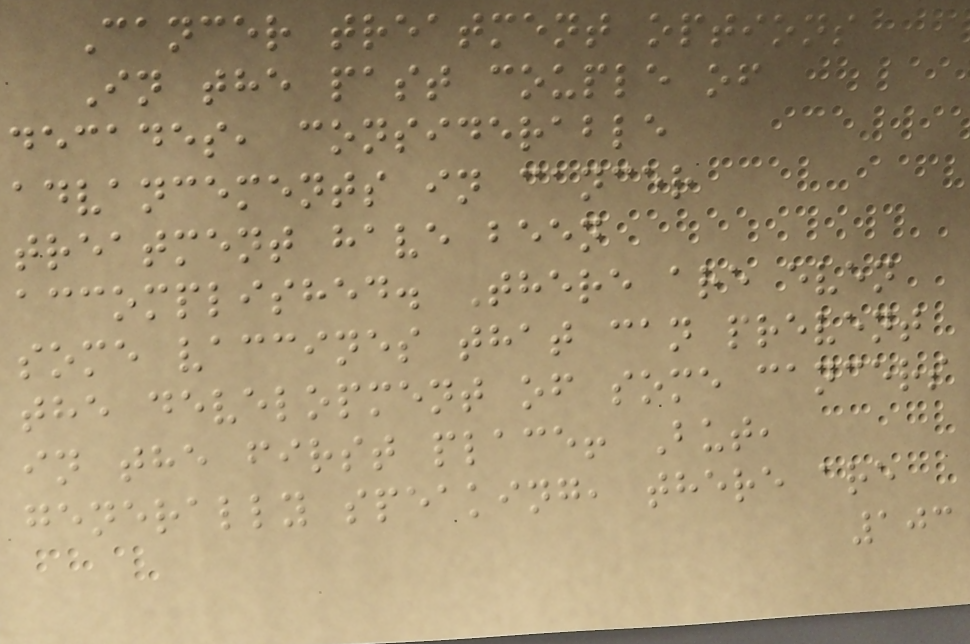Cancer treatment options
In the past couple of
decades, considerable
advancements in cancer
treatment have been
accomplished. There are even
some vaccines that can prevent
the development of some cancers
in the first place! But,
generally speaking, there are
103
